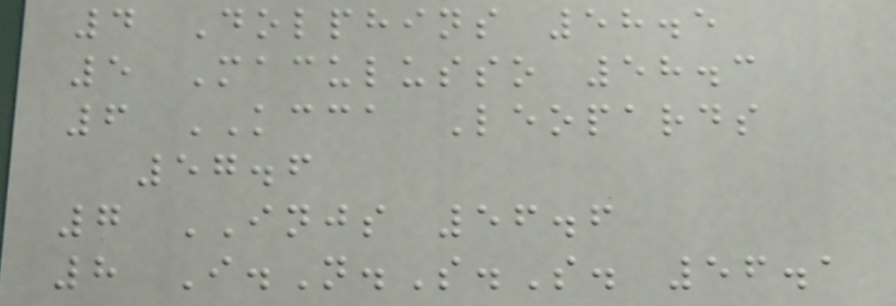4 Dolphins 58.5
5 Maculusso 58.3
6 KCCA Leopards
57.6
7 INJS 56.6
8 I.N.S.S. 56.1
